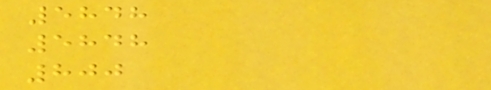5848
5848
800
